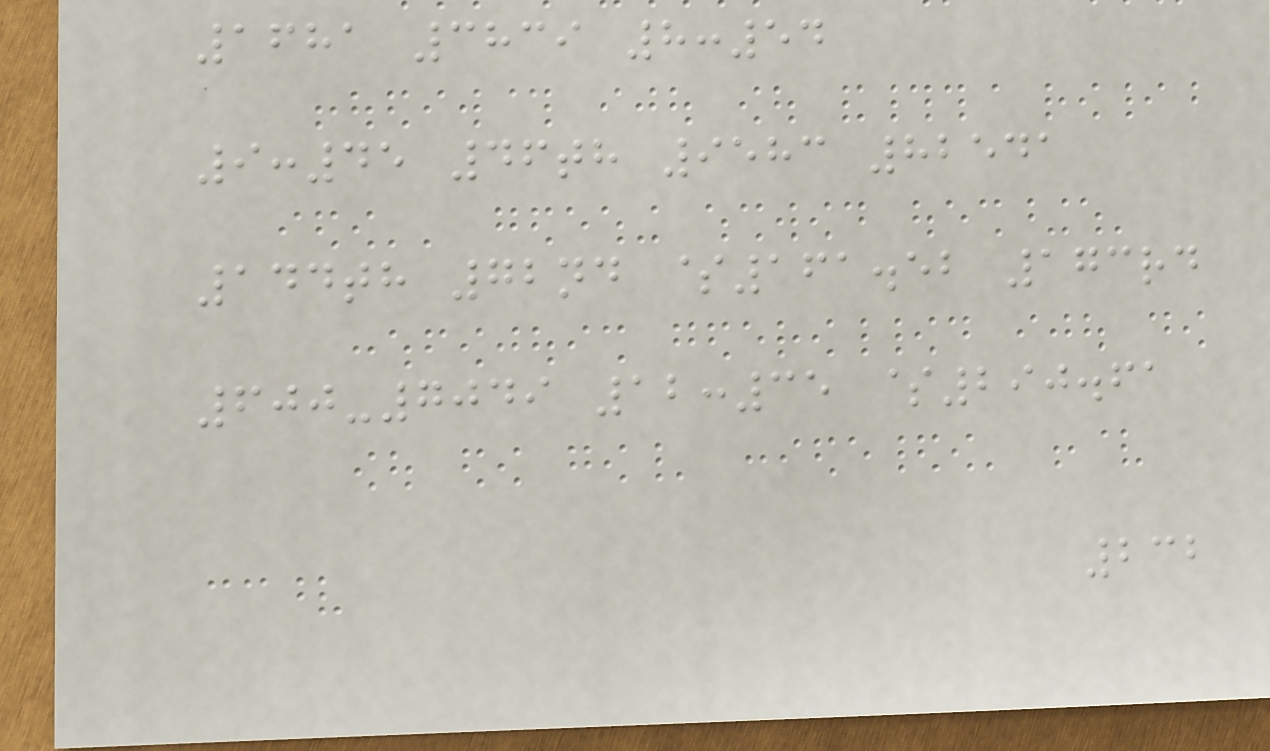1681 3839 8:54
9:45 46th 9583 82541
144th 72nd $161.52 173rd
600-7049 12:35 $290.61
232
